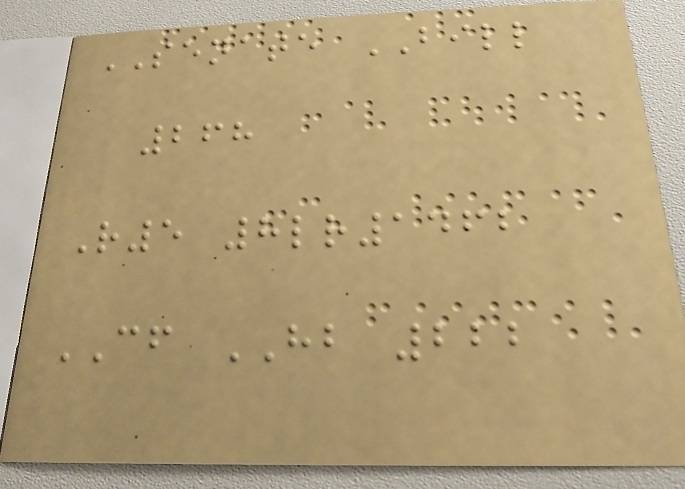SENATE BILL
268
R5 8lr1462
CF HB 222
